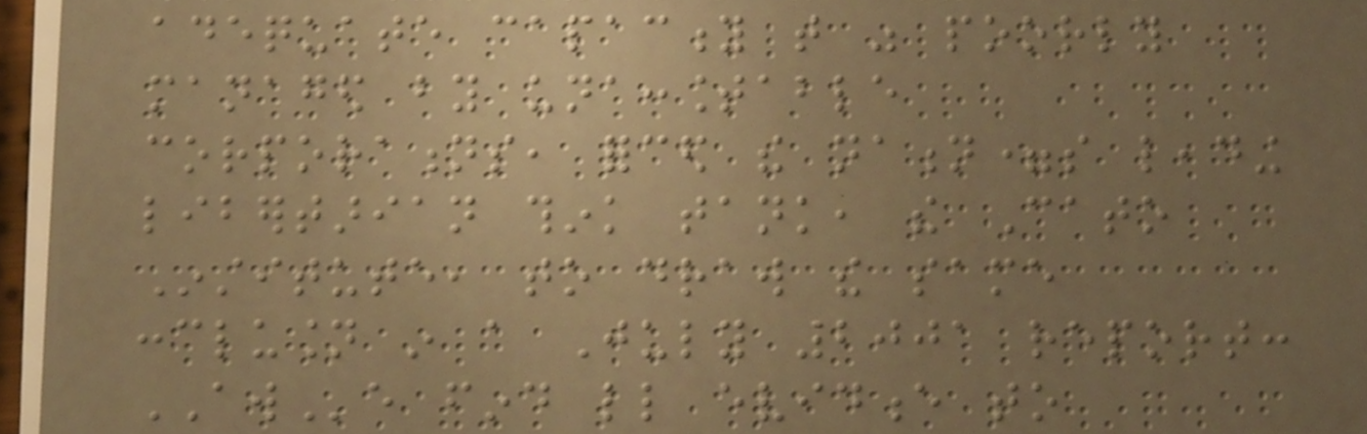adequate capacity that was poorly
managed by unaccountable
corporations, forced the nation=s leading
libertarian think tank, the Cato
Institute, to draw the same
conclusion in a July 2001 report:
AWe find little evidence to
